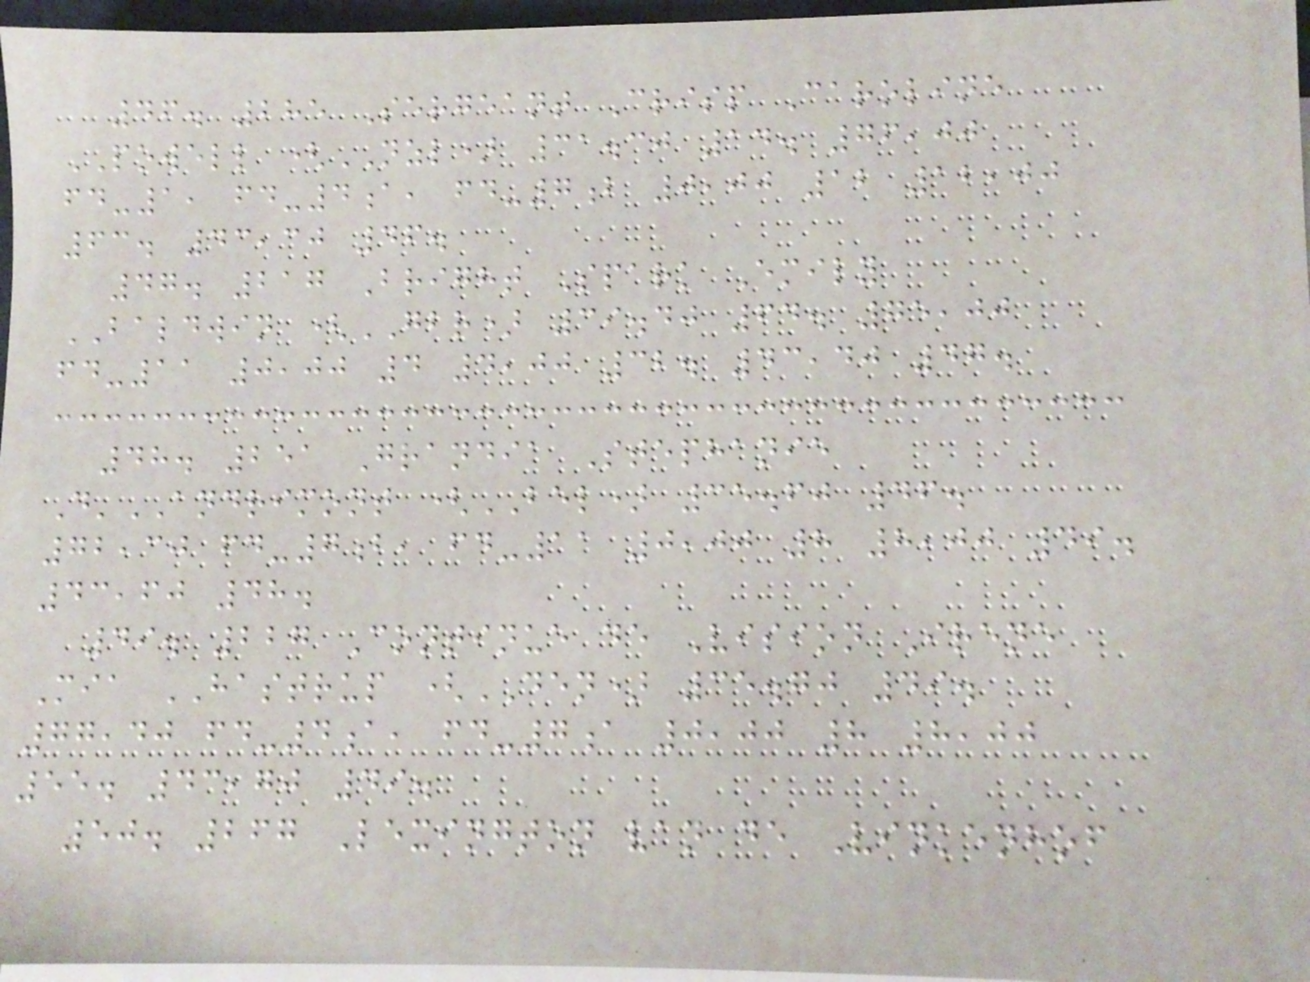46. 285 Sergeant Crisp Caroline
POWELL (NZL) 31.30 14. 76,00
fd-1, fd-4a, fd-7b 0,00 12 12,00
63. 43,30 46.
47. 217 Bright Spark Emily
BALDWIN (GBR) 39.40 64. 75,00
fd-11 0,00 4 4,00 32. 43,40 47.
48. 251 Grandia Stephanie
D'ANDRIMONT (BEL) 35.60 46.
72,30 fd-7b, fd-11 0,00 8 8,00 49.
43,60 48.
49. 227 Continue de Vision Irene
Mia HASTRUP (DEN) 35.70 49.
77,40 fd-4a, fd-7a 0,00 8 8,00
55. 43,70 49.
50. 267 Lexington van de Vinkenhof
